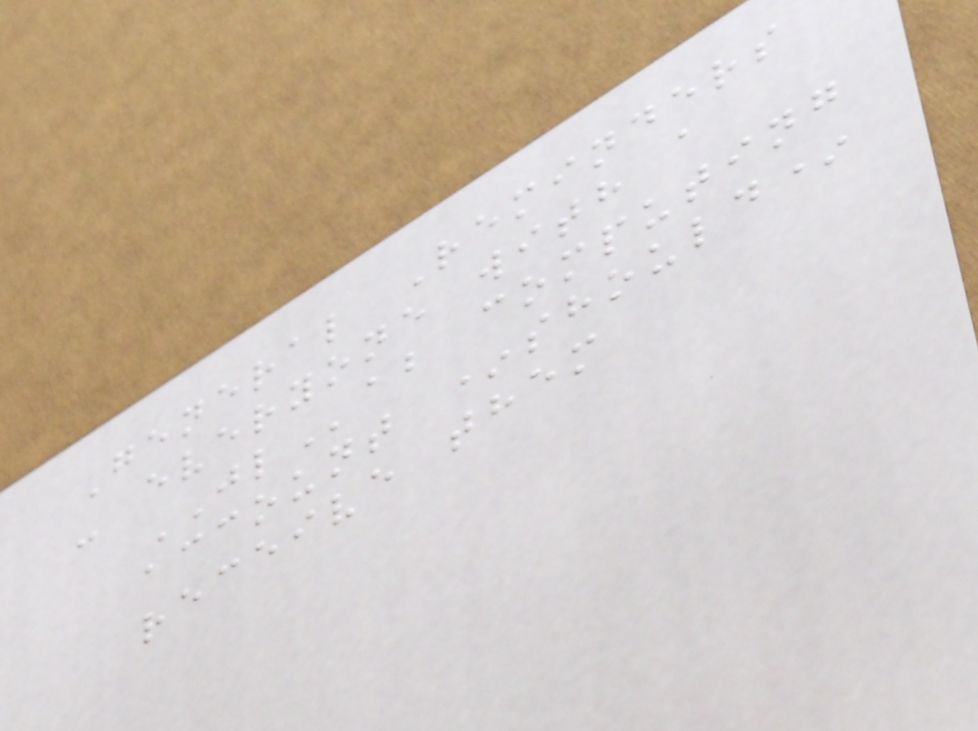General Reminders
- everyone with a
JLab computing
account *should*
receive them
